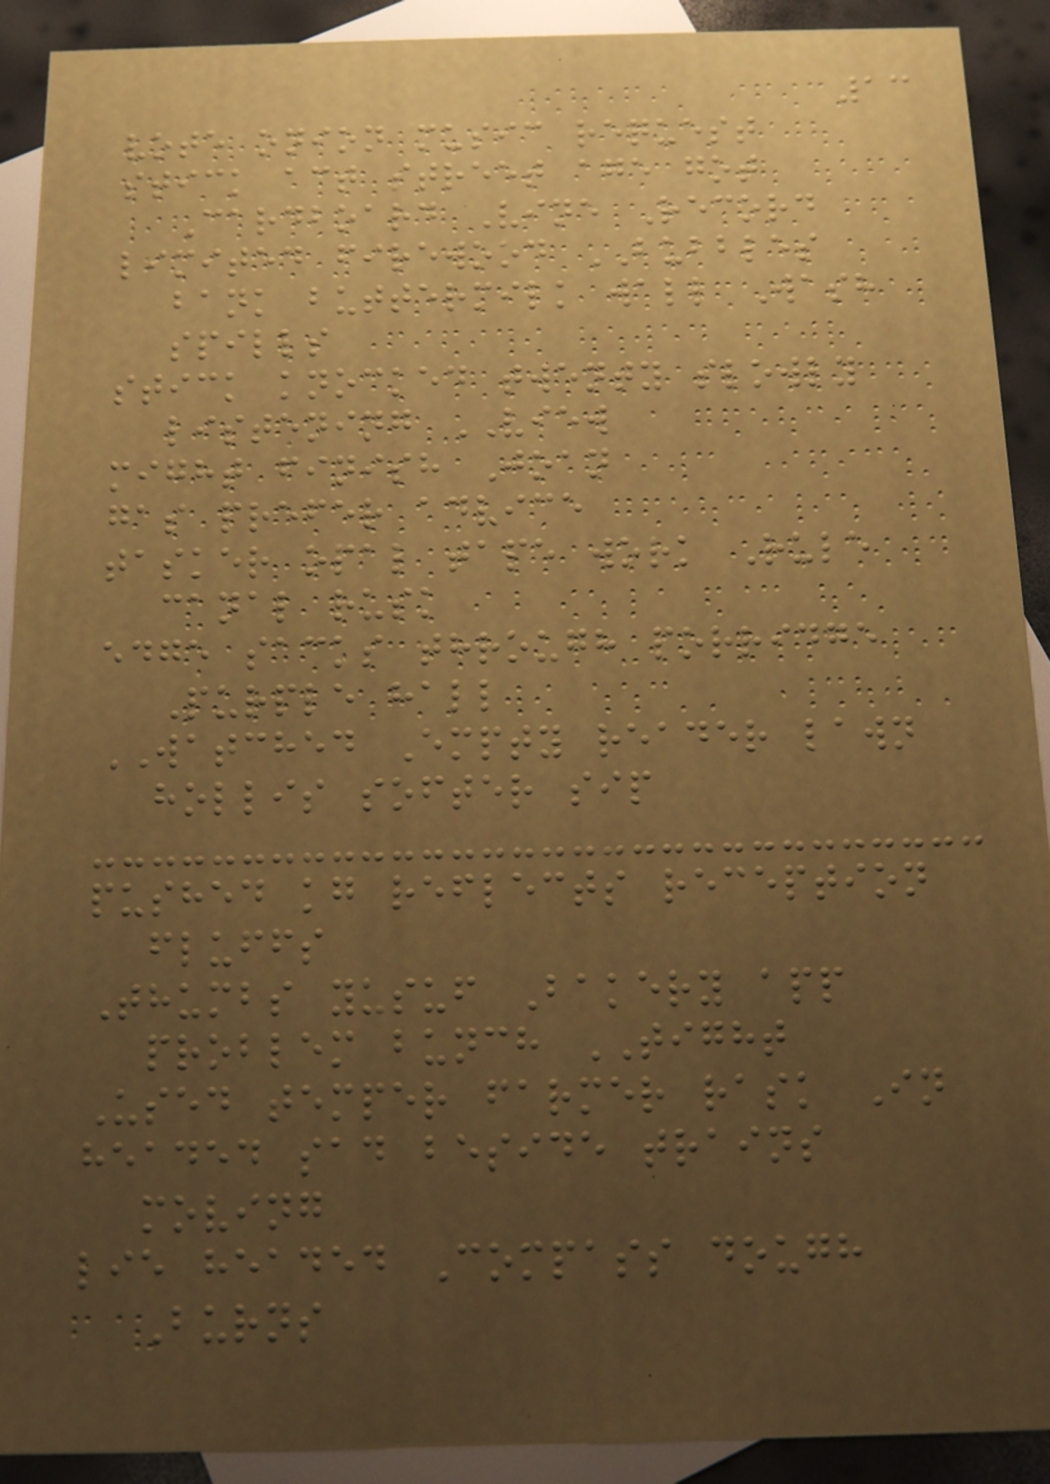13
vote onion music request
stick act street age got
Cardboard Vine Record
limited firewood BUBBLES
bank buttermilk wall Wash
spills
stick knocked twenty slowly
listening VIEW
might finish Joan
gas prefer advice
tasker opal tape work Rule
canal rusk
edge sacks through porridge
Purple hall
WATCHED Empty reader lawn
hollis softer sip
pushed kg reflects reception
fluffs
Thumbs yusuf Bakery app
problem bunch TIGHT
Used temper farmer rask In
headed sad beside trains
moving
lie headed Compass dough
Burns
